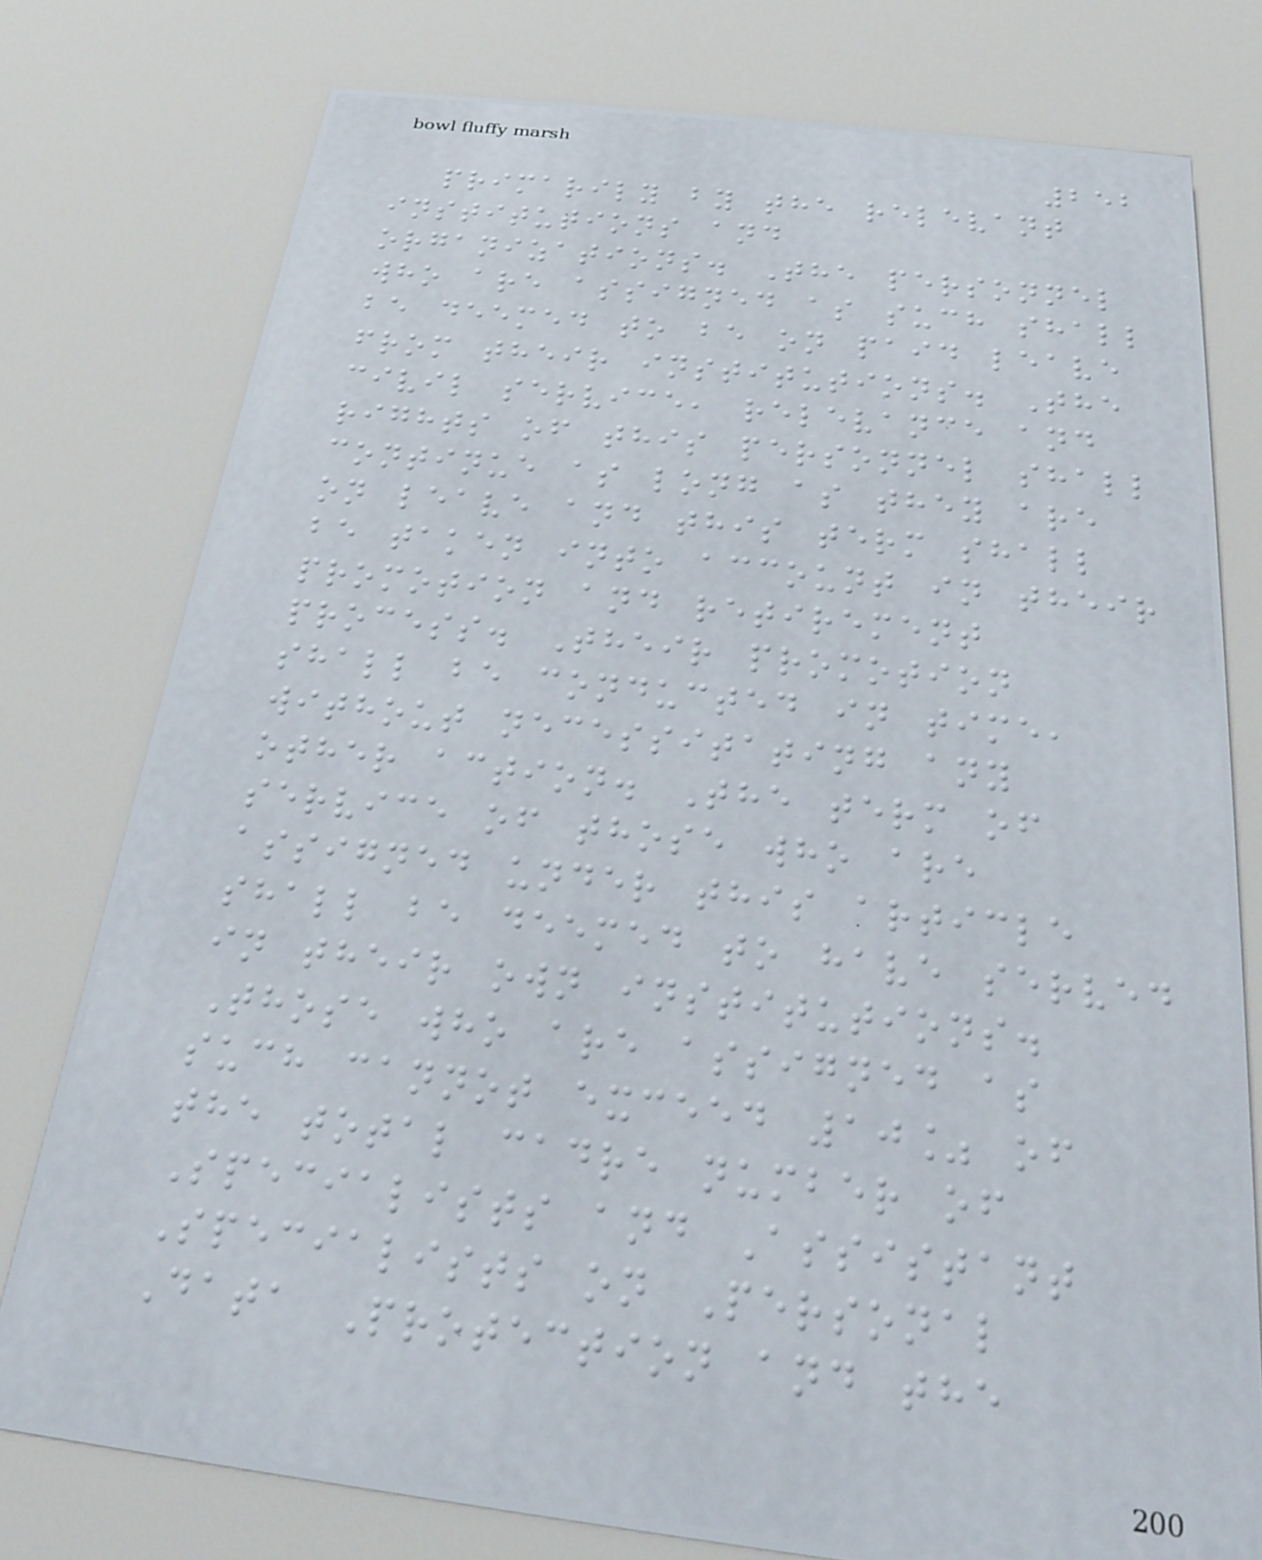252
primarily by the relevant
institutions and
organizations. The personnel
who are assigned as such shall
be deemed to be on paid leave
from their institutions. The
civil service, relevance and
rights of this personnel shall
continue as long as they are
on leave and this term shall
be taken into account in their
promotion and retirement
process. Their promotion
shall be conducted in time,
without necessitating any
other action. The term of
service of those who are
assigned under this article
shall be deemed to have served
in their own institutions.
Those who are assigned as
such cannot exceed 10% of
the total cadre number of
Specialists and Assistant
Specialists on Personal
Data Protection and the
